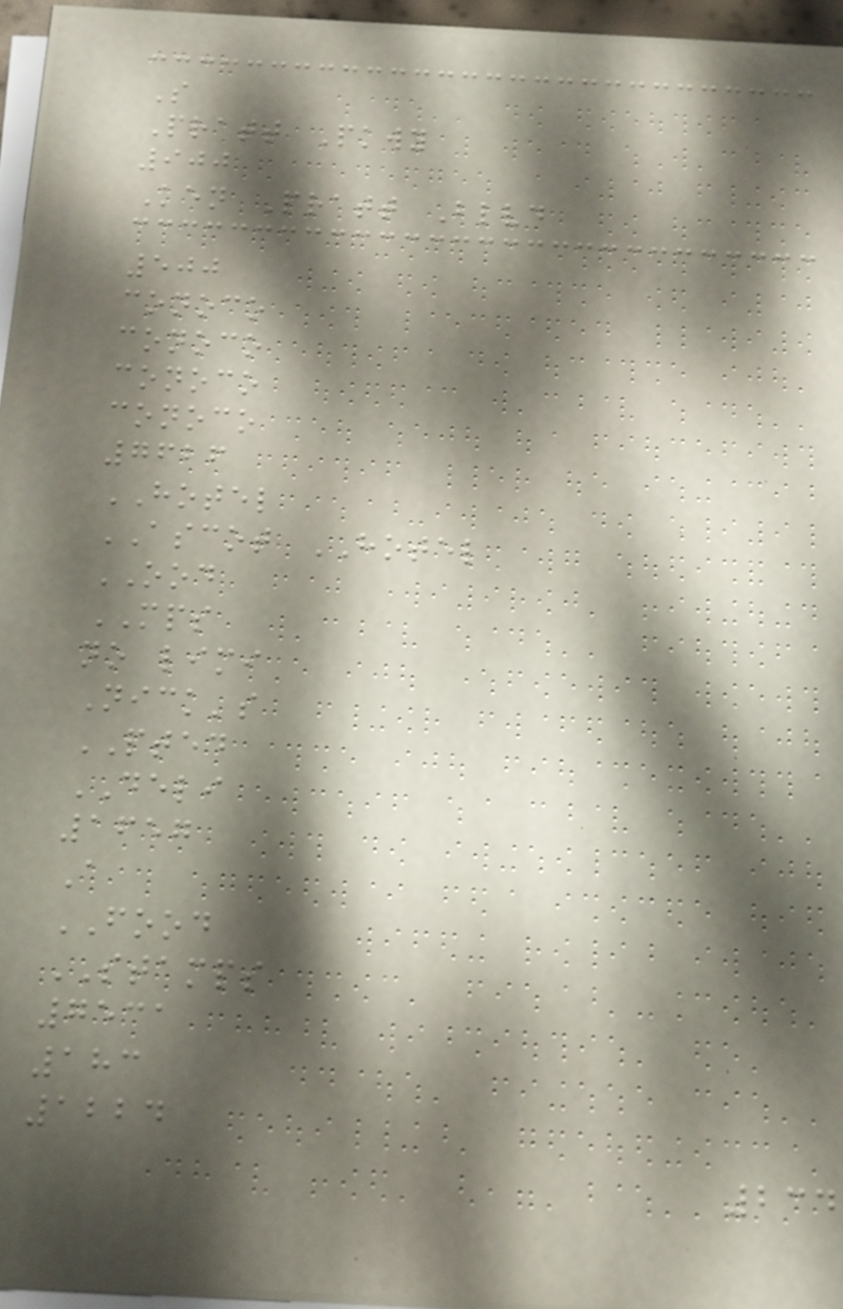S
Pratt Pkwy
900
Ken Pratt Blvd
500
conoco
conoco
conoco
conoco
7626
HOTEL
ASCOT HOTEL
OOD
MPS
no limi
Nick's
PTED
DELI
1657
A
FOOD
STAMPS
7531
183
1224
234
